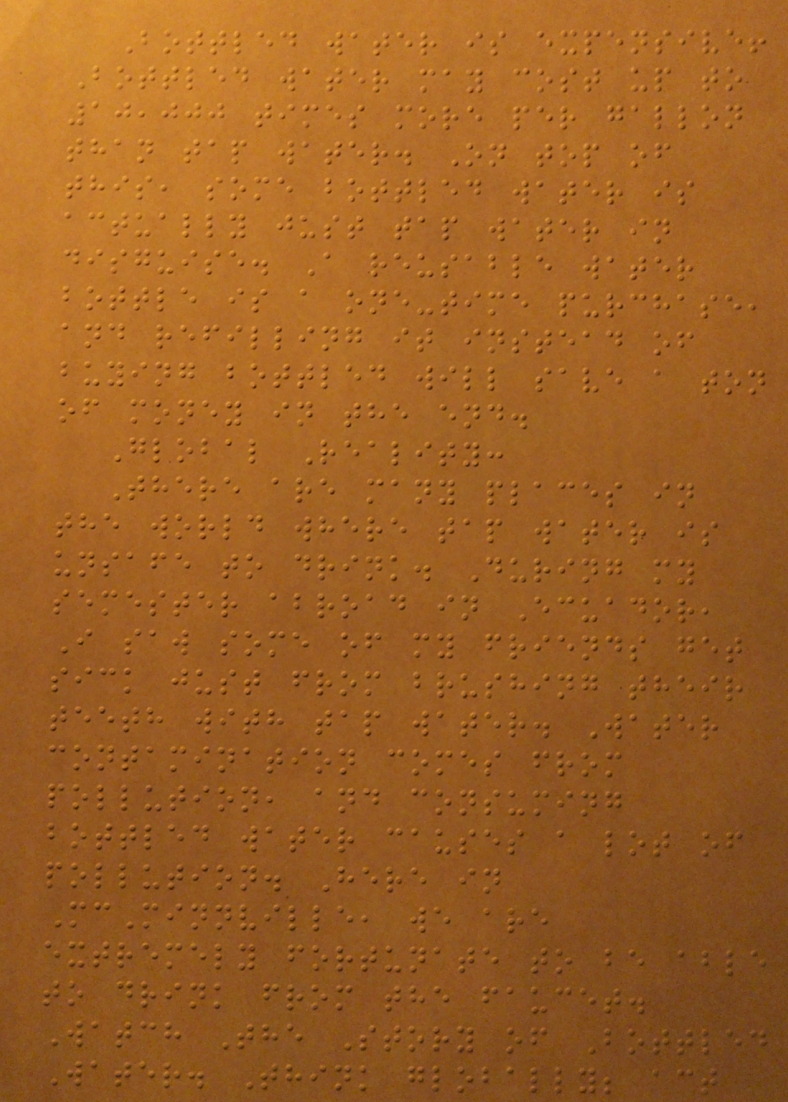Bottled water is expensive!
Bottled water may cost up to
10,000 times more per gallon
than tap water. On top of
this, some bottled water is
actually just tap water in
disguise. A reusable water
bottle is a one-time purchase,
and refilling it instead of
buying bottled will save a ton
of money in the end.
Global Reality:
There are many places in
the world where tap water is
unsafe to drink. During my
semester abroad in Ecuador,
I saw some of my friends get
sick just from brushing their
teeth with tap water. Water
contamination comes from
pollution, and consuming
bottled water causes a lot of
pollution. Here in
McMinnville, we are
extremely fortunate to be able
to drink from the faucet.
Watch The Story of Bottled
Water. Think globally; act
